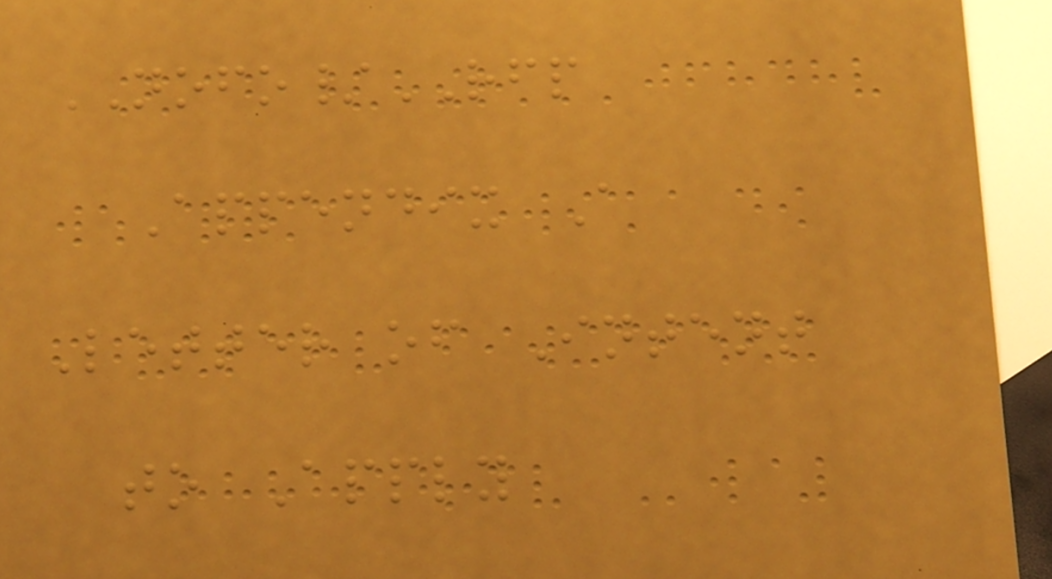NOFO/RFP
Appendix A
Letter of Intent
to Apply
